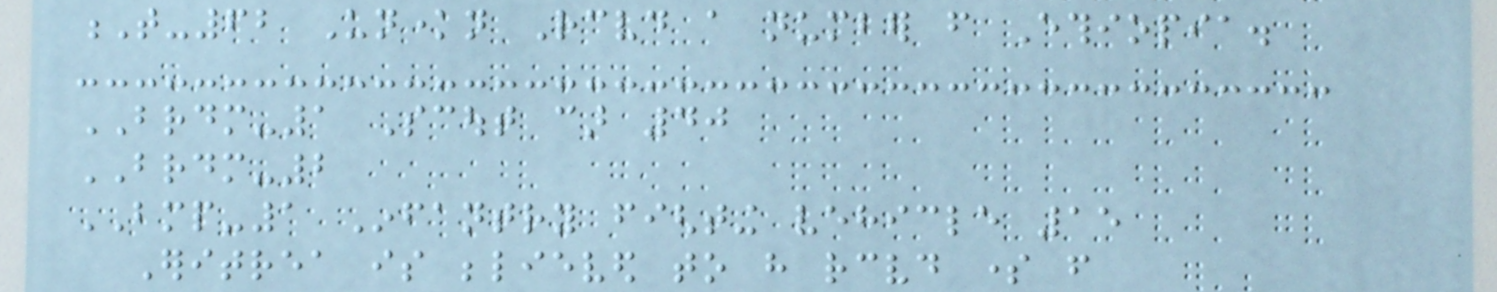T-62 Unknown Received a number from Ethiopia.
BRDM-1 Scout car 40
BRDM-2
BMP-1 Infantry fighting vehicle 15
Eritrea is believed to have received some from
